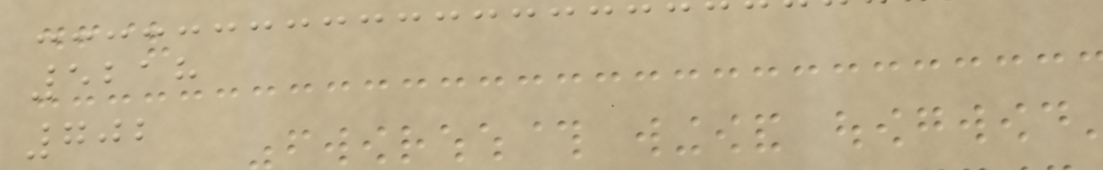5218
702
